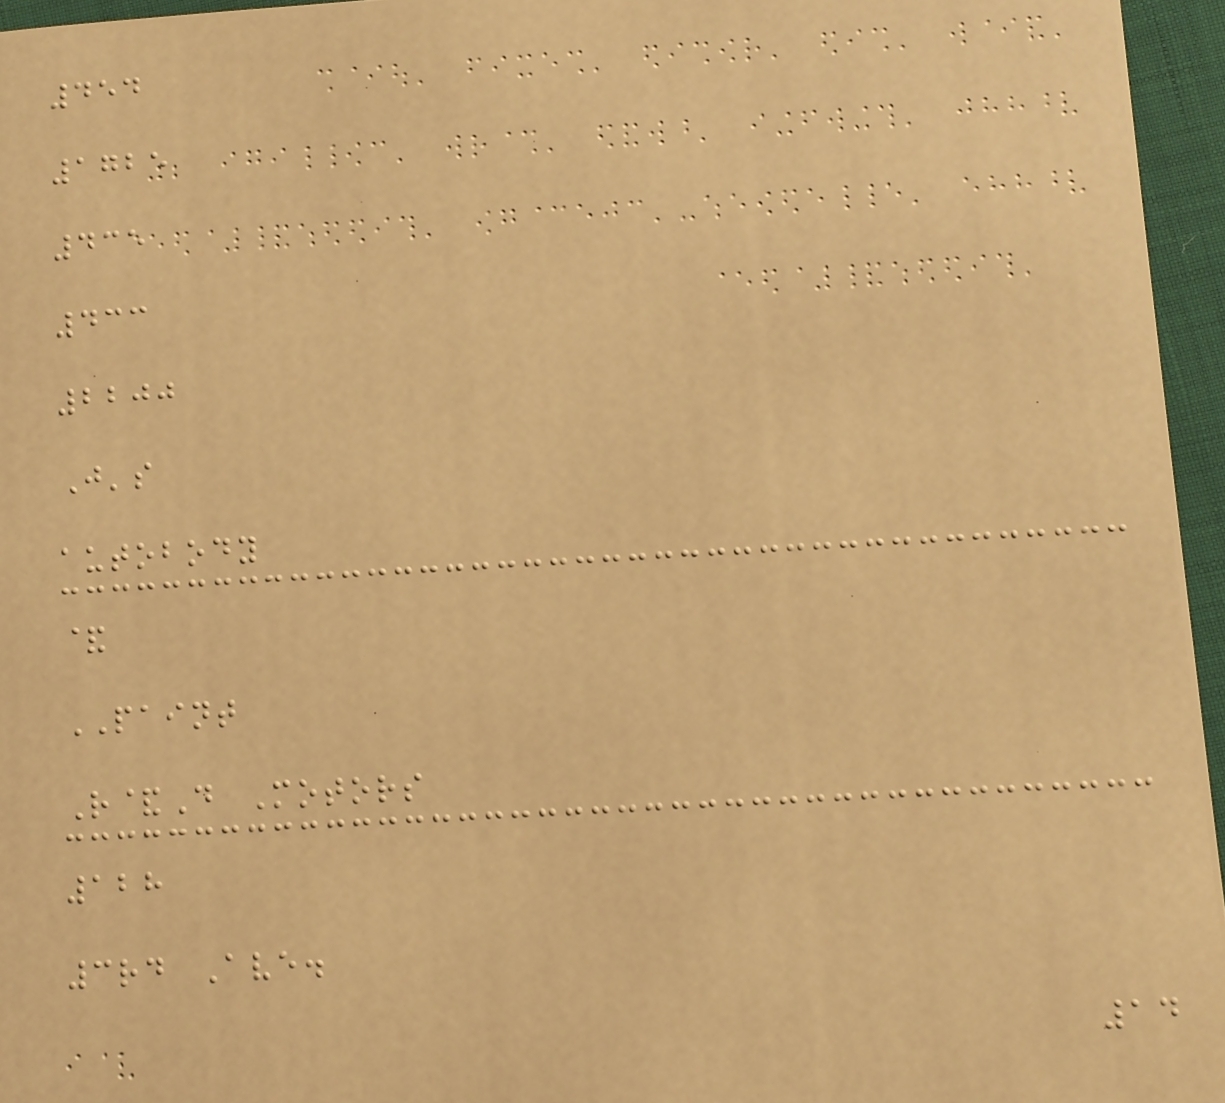454
1725
435
433
2200
J's
autobody
&
PAINT
R&D Motors
128
3rd Ave.
14
